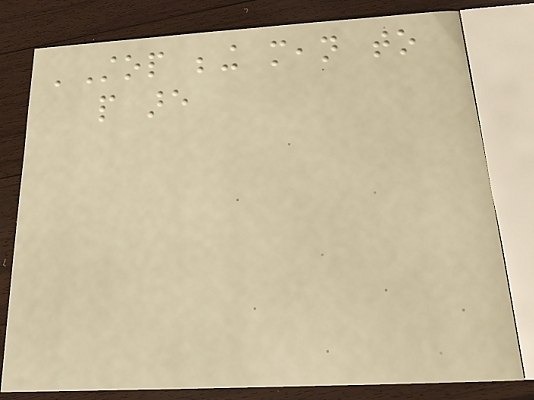'Stop being mean to
people are
